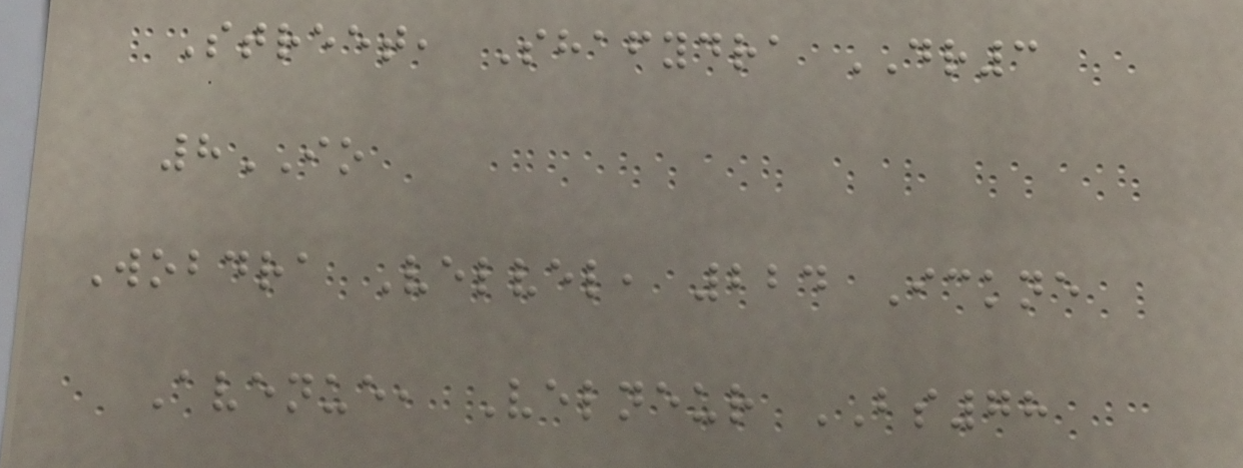Street, Shafydra DR3
8IO
Wobdra Velvel, 224 Ickne
Avenue, Velneur BS78
